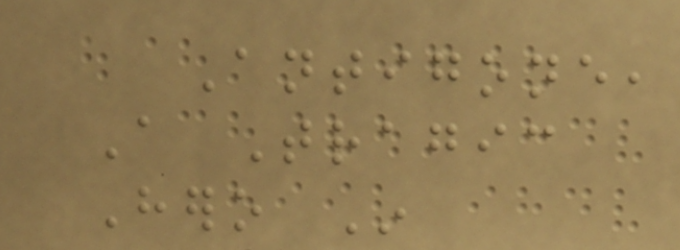Antigone,
A Tragic
Hero In
